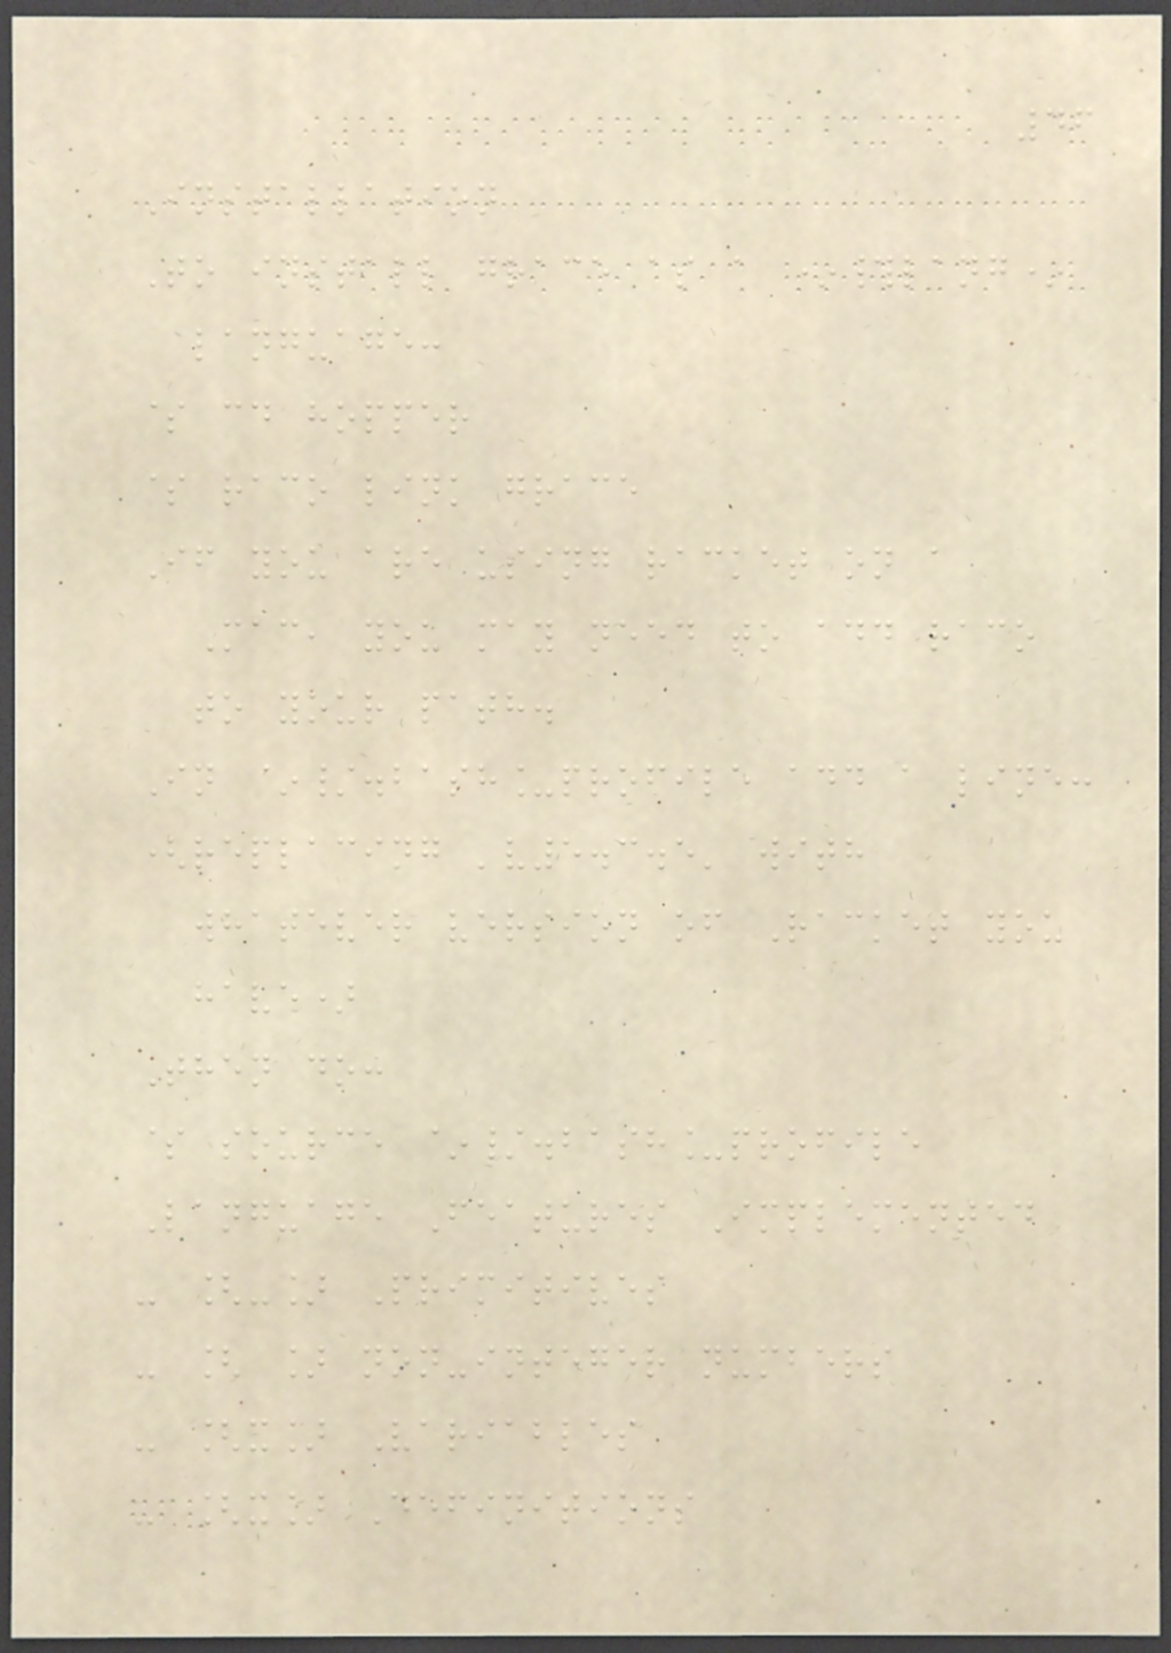46
Installation
To install grace as a *#lang*
language:
$ cd hopper
$ raco link grace
If you are using racket on a
Mac, you may need to add raco
to your path.
In ~/.bash_profile add a line:
(replacing 'v5.3.5' with
whatever version of Racket you
have)
Then do:
$ source ~/.bash_profile
Language Features Implemented
- [-] Primitives
- [ ] non-integer numbers
- [x] Variables
- [x] Definitions
